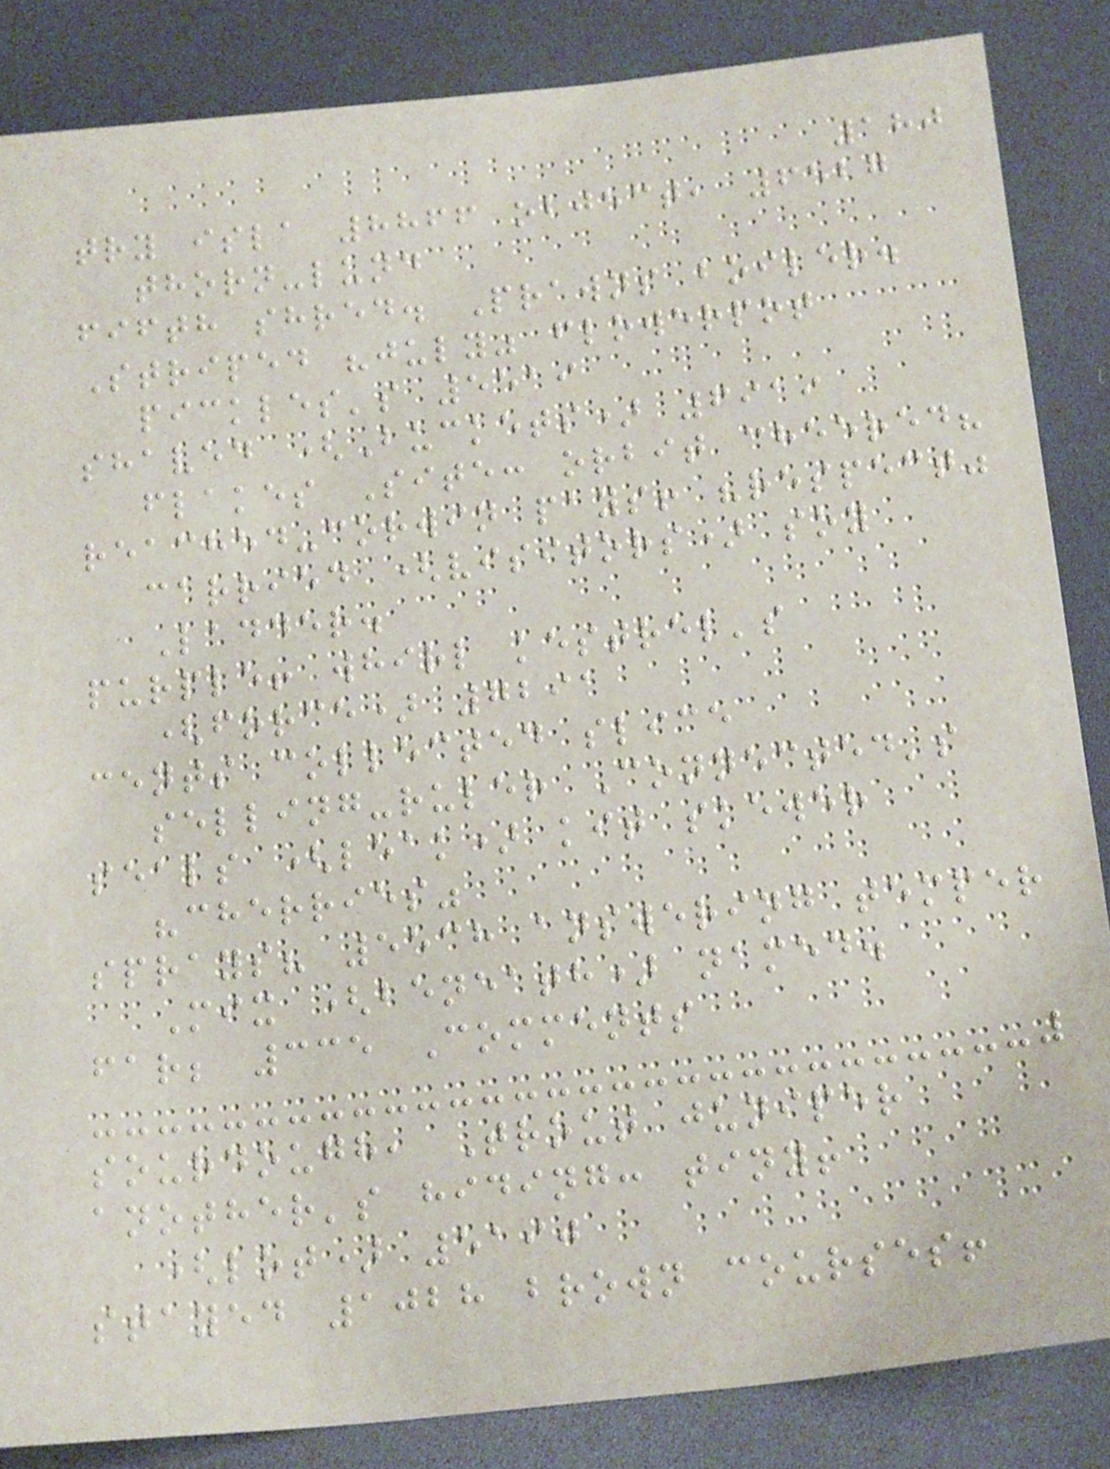180
try isla 8866 object, 6527
thorn-lund
fifth shred. Prawns boiler.
Striped "july" flowerpot
pickles's 5519
shaved (Buckets) 6919
flakes Site: orbit cheered?
reached-corwin pays! "respect"
carried (visitors) soy
Ladder.
purple! whirl kestrel's
(force) 7291
cents collected slice
selling-ruler Connected's
seals (leak) kit skewer
"cherries"
sprays? 5538 answering temper
Mix (beneath) named.
far; 335 Comments
sourdough, Trout juniper
another's hiding: tiny!
(lot) 5190
stayed 1028 brown courses!
